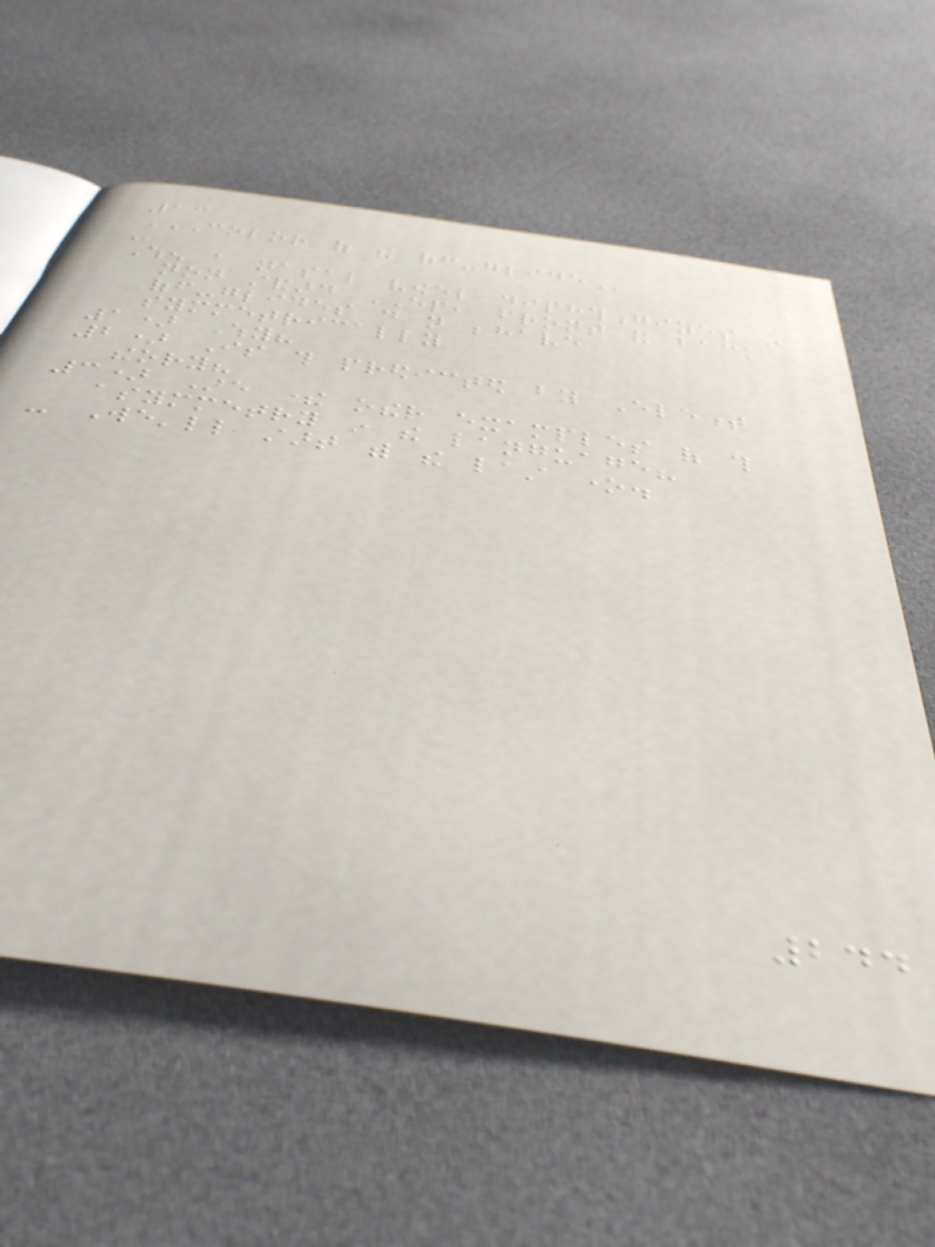13
COLOR OF THE OFF-GLIDE
-
When a nasal vowel diphthongizes in
non standard EP, front and back
off-glides do not behave
symmetrically
1) Why?
2) Is this predicted by Element
theory?
3) Are there other examples of this
asymmetry in the language?
- We'll start with the last one.
244
